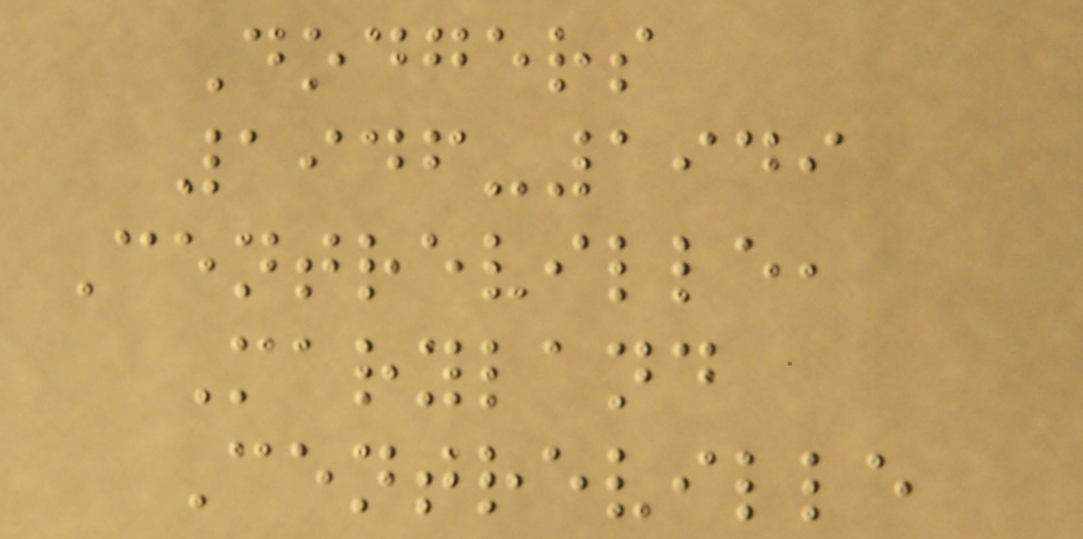Dodgers
1946-1949
Centreville,
Maryland
Centreville
